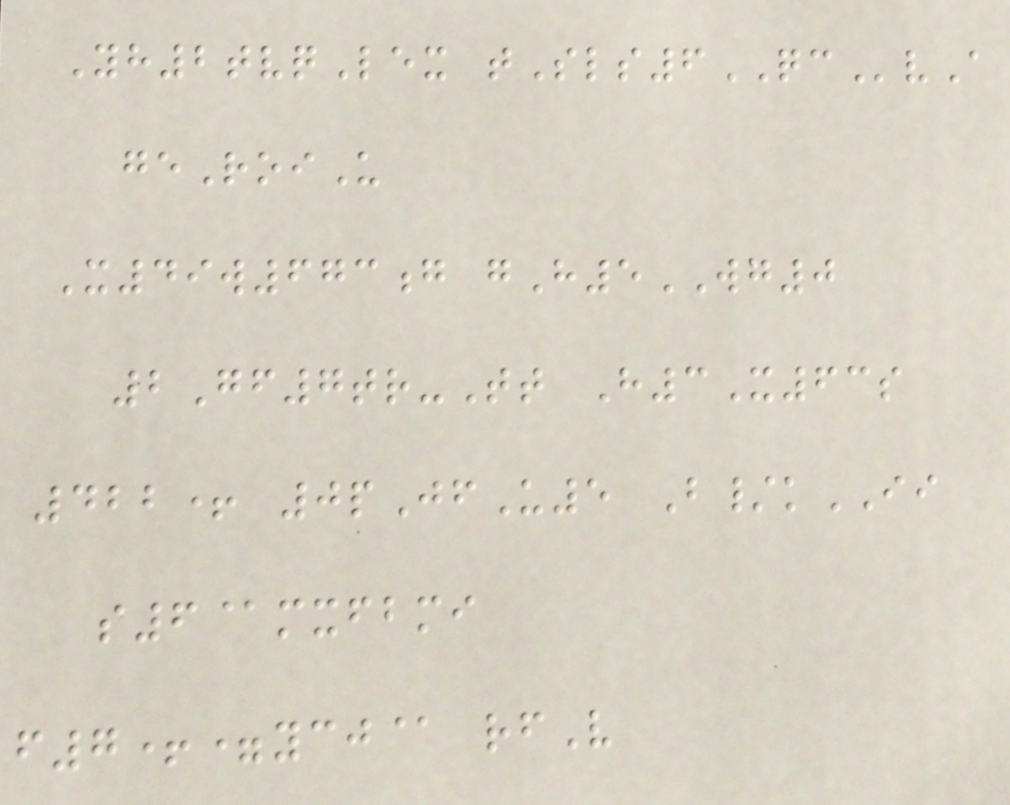Yh2tvqLex tSls6QCvA
geRoiU
X49w673g gH5WG0
2Gf7tr-Tt H3X63s
422+ 0pJfU5 B/kII
s6@mxfbmi
f7+=ycj@ rfV
